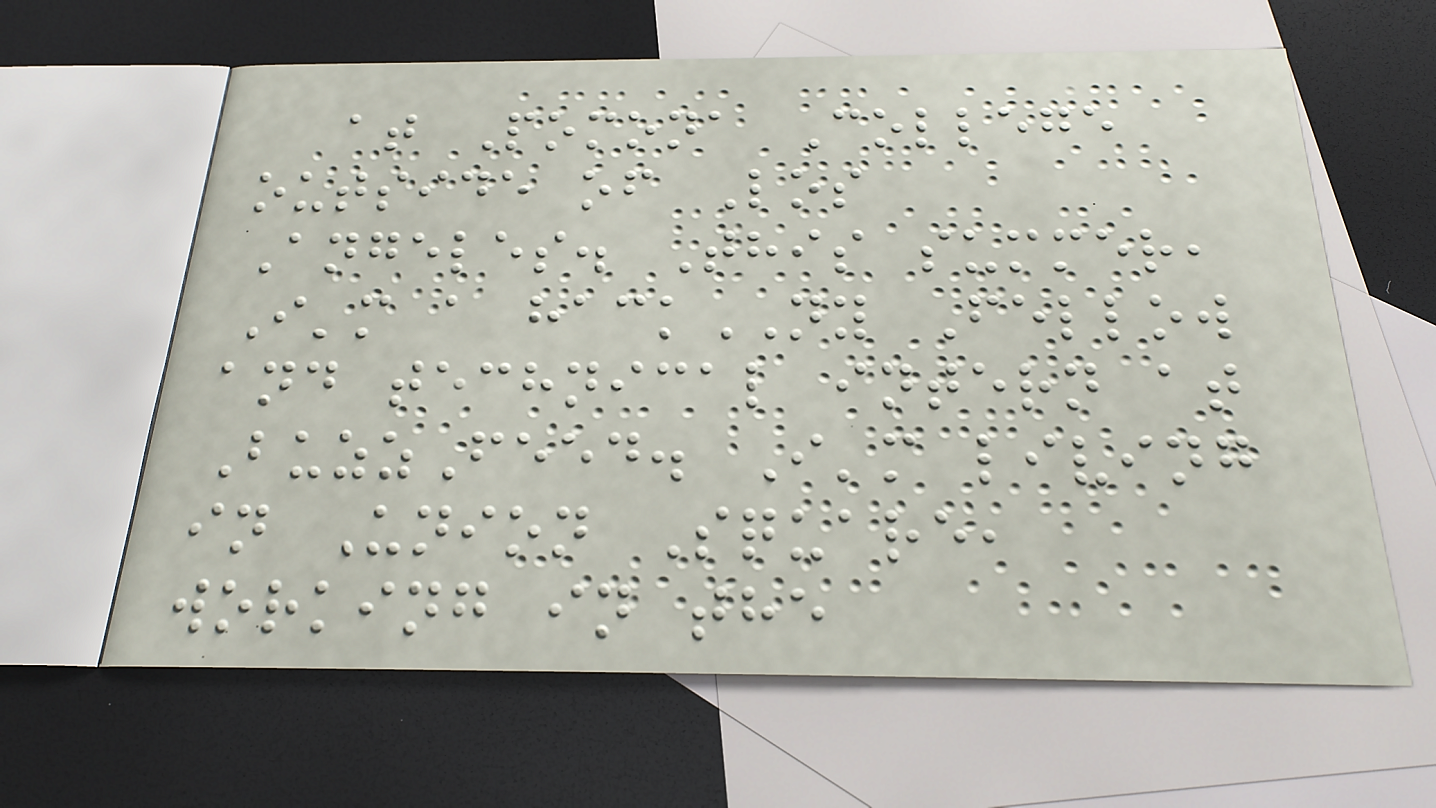at Pomona College
outside of Los
Angeles. This summer,
I'm a hackNY Fellow
and technical intern at
BuzzFeed. I'm living
in Union Square,
working in the
